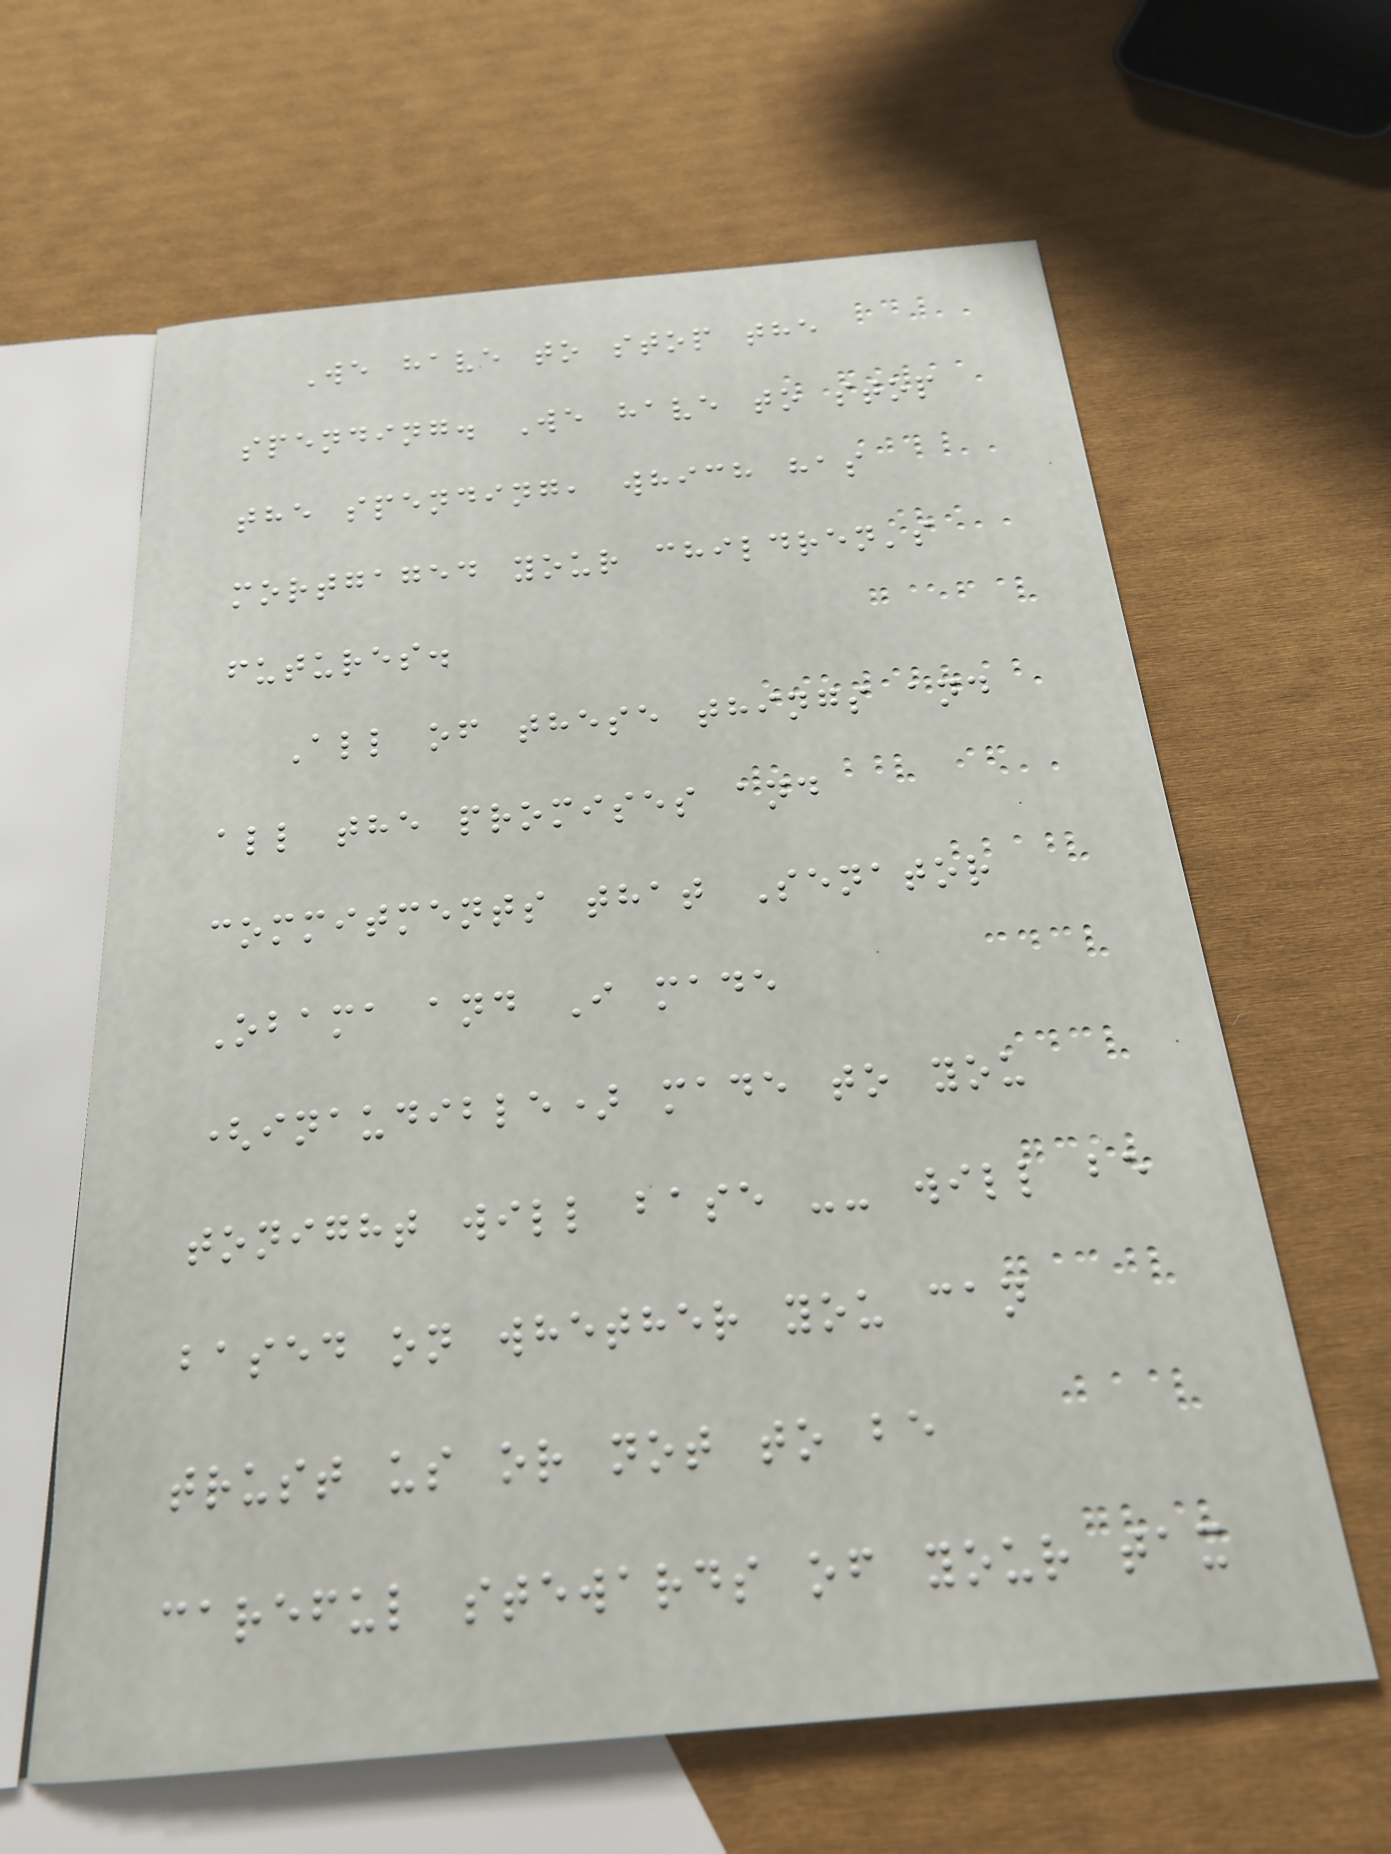We have to stop the
spending. We have to stop
the spending, which has
mortgaged your children's
futures.
All of these things and
all the promises and
commitments that Senator
Obama and I made
(inaudible) made to you
tonight will base -- will be
based on whether you can
trust us or not to be
careful stewards of your tax
